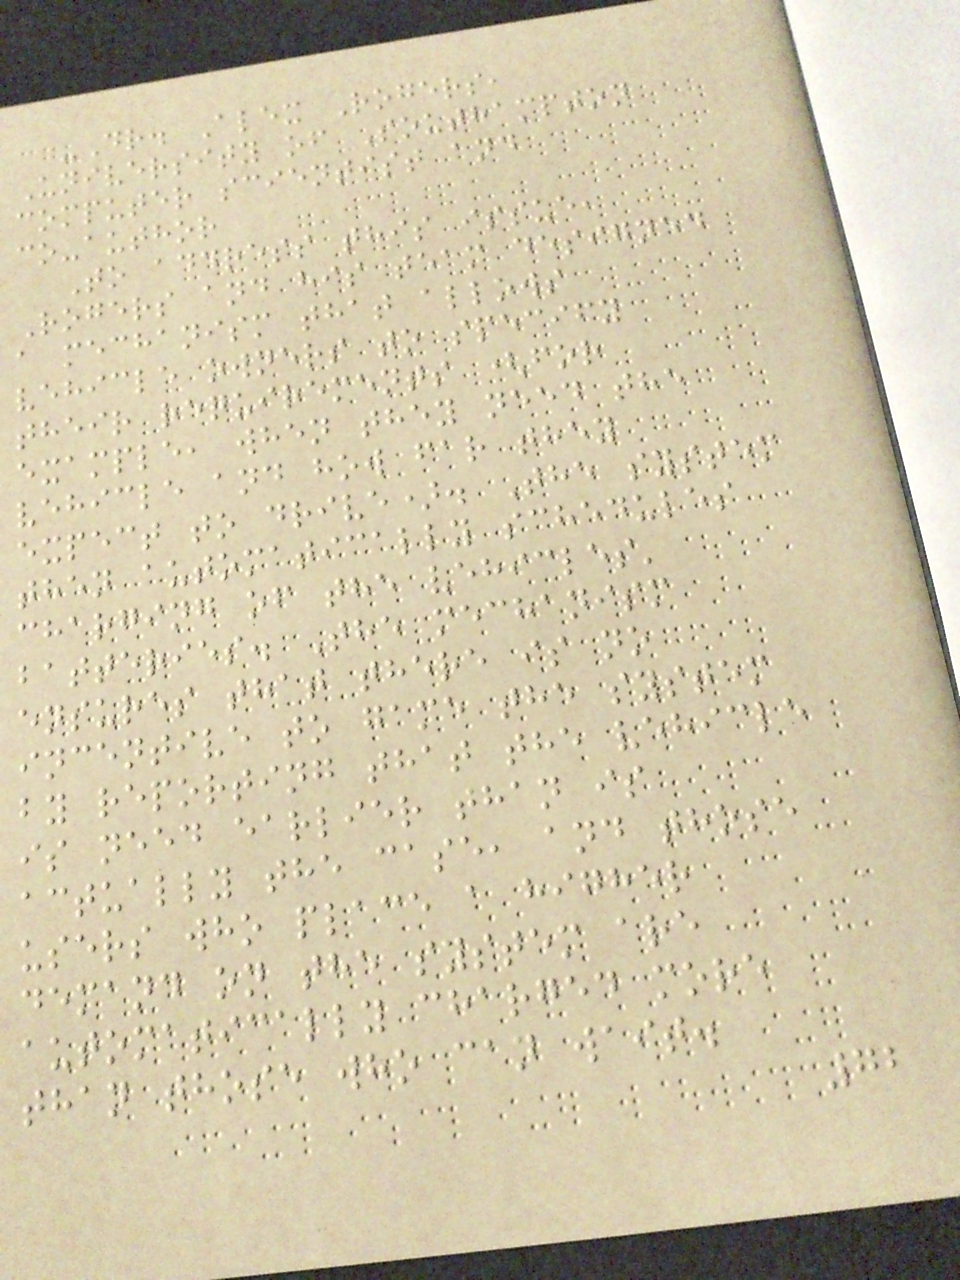-Dr. Alex Rogers,
University of Southampton
computer scientist and
co-author
To address this issue,
Rogers and his team designed
a mechanism that allows
vehicle owners to specify
their requirements (for
example, when they need the
vehicle and how far they
expect to drive). The system
then automatically schedules
charging of the vehicles'
batteries. The mechanism
ensures that there is no
incentive to game the system
by reporting that the vehicle
is need earlier than is
actually the case, and those
users who place a higher
demand on the system are
automatically charged more
than those who can wait.
72
